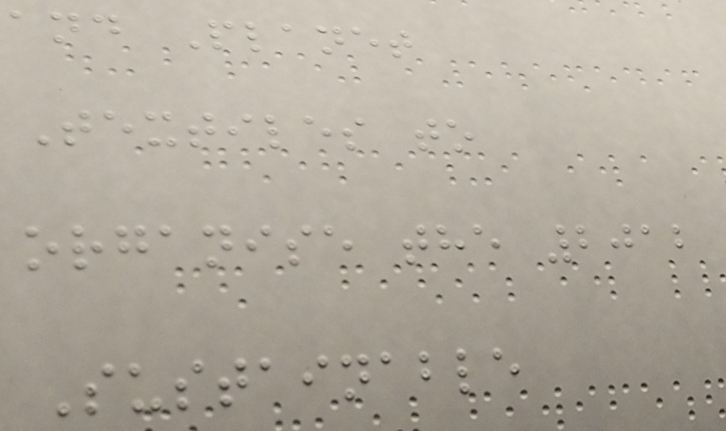and Planet
Textiles to
organise the 2012
Sustainable
